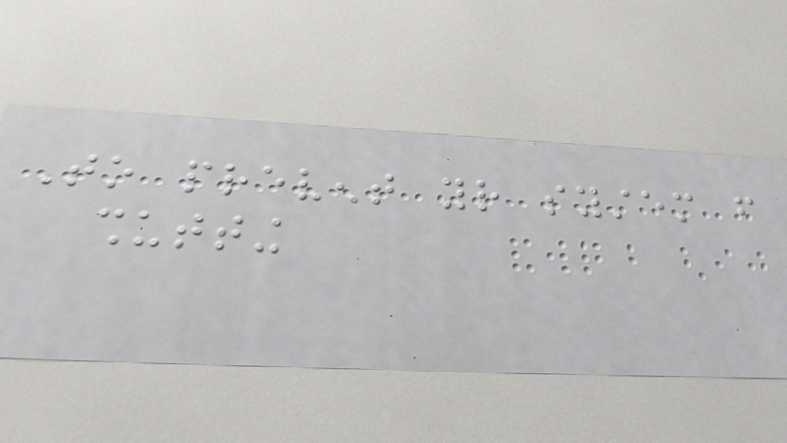To prevent your system from
shutting
